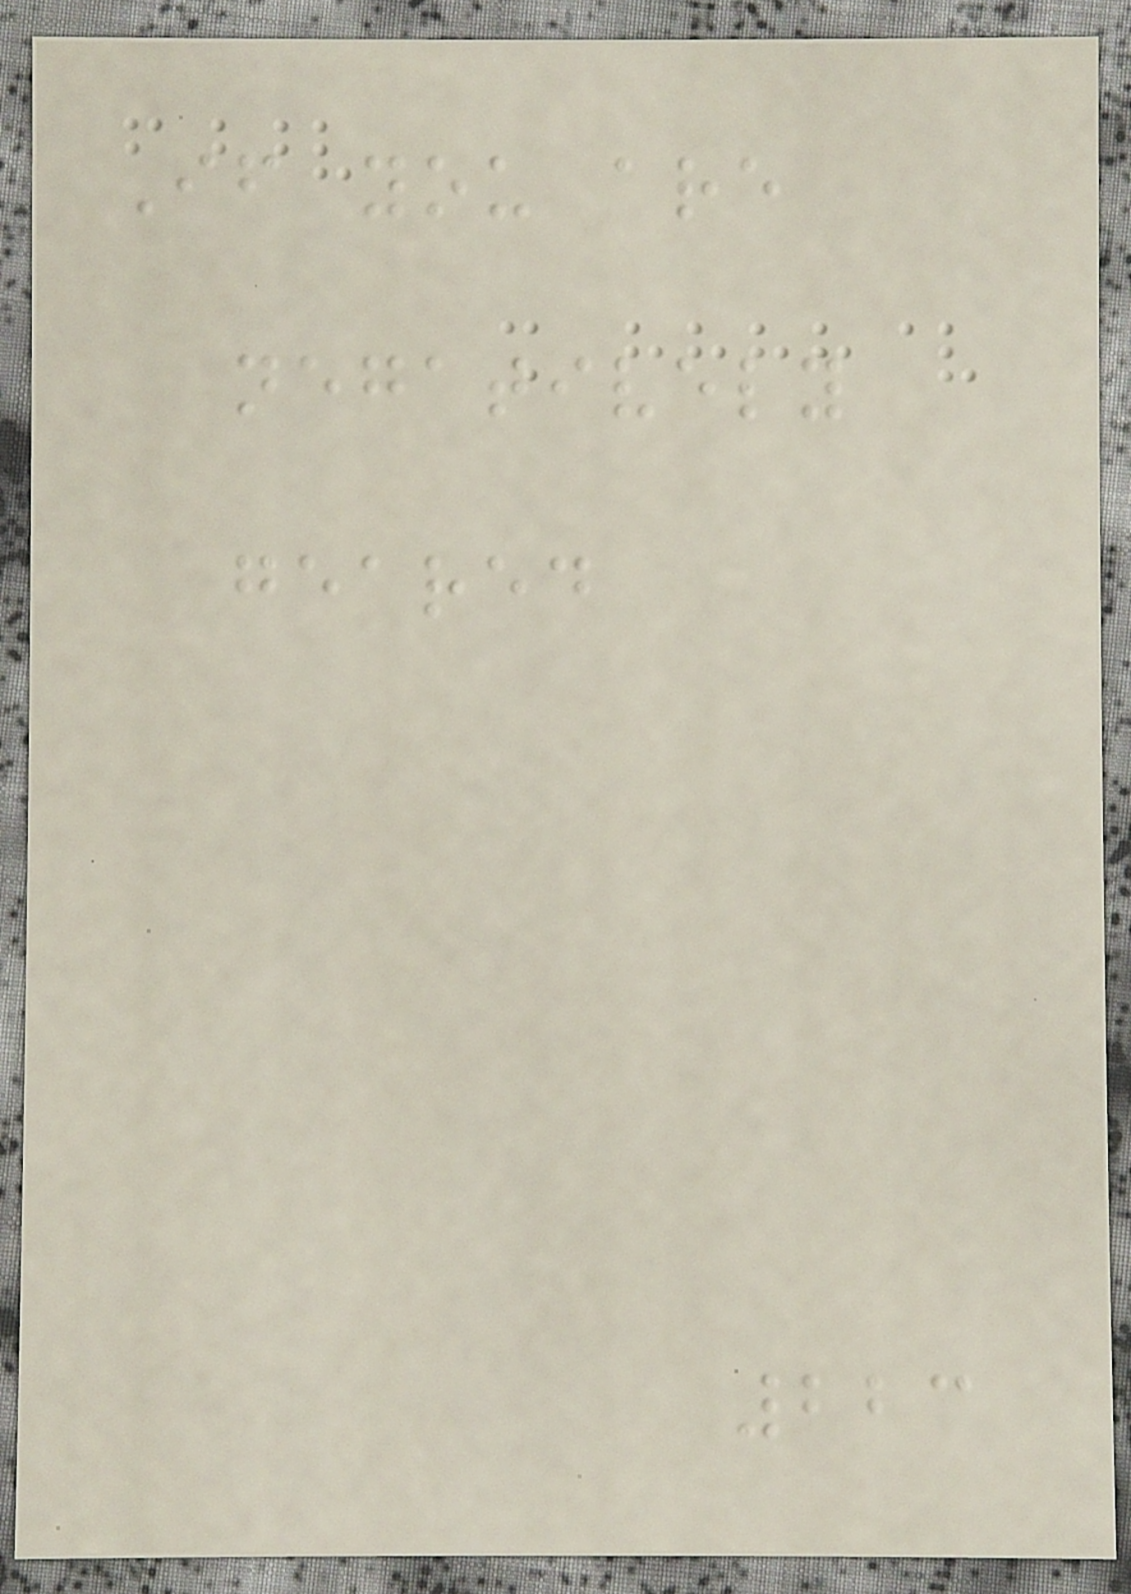If you are
negatively
geared
223
